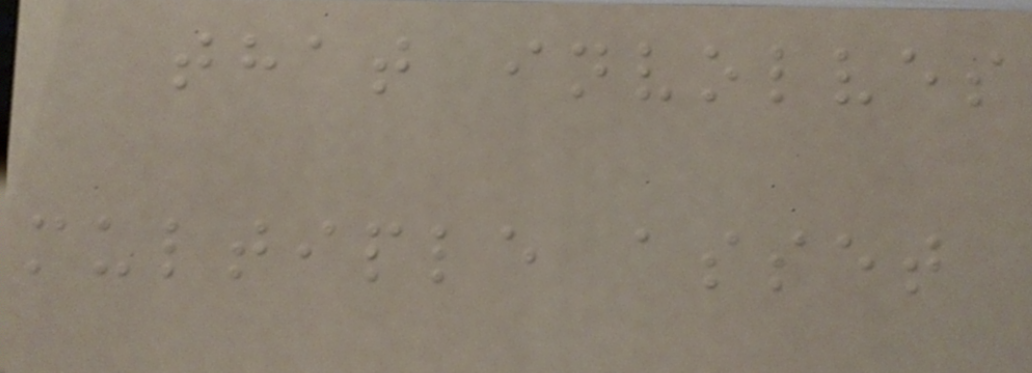that involves
multiple asset
